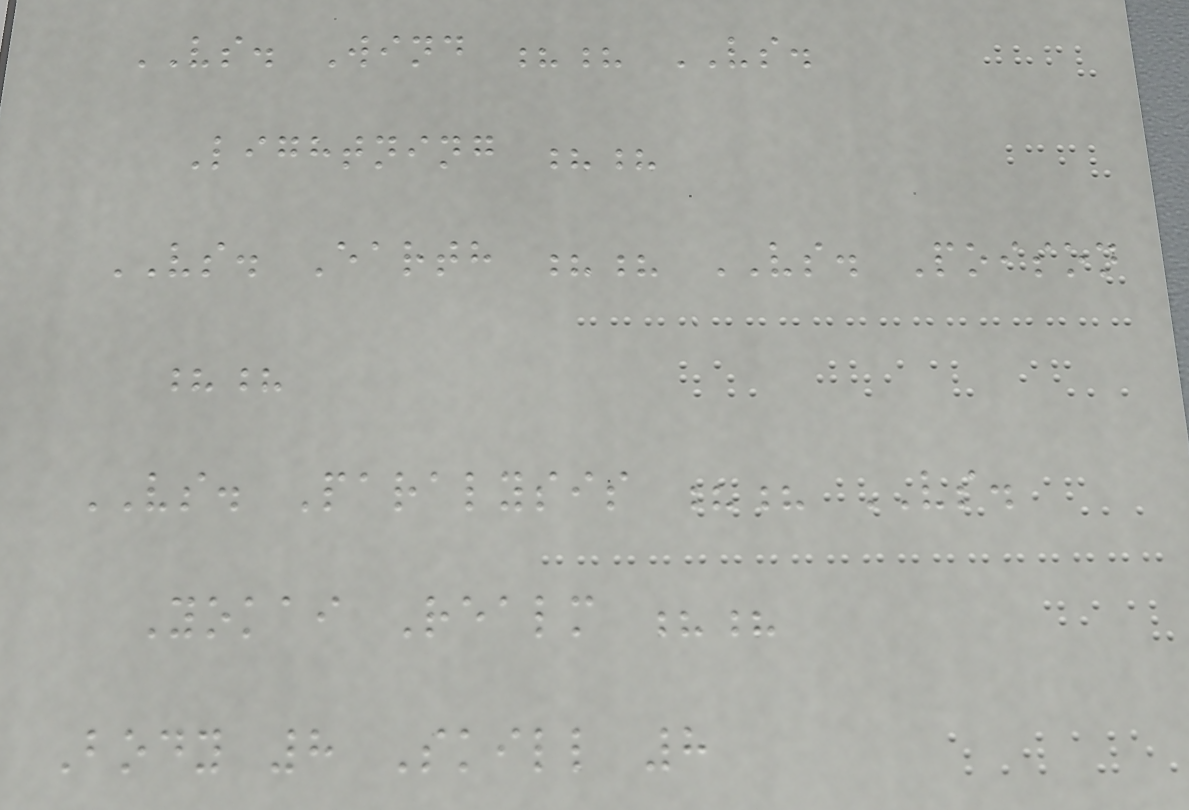VS. Wind ?? VS.
Lightning ??
VS. Earth ?? VS. Poison
??
VS. Paralysis ?? VS.
Yokai Realm ??
Body 8 Skill 8
